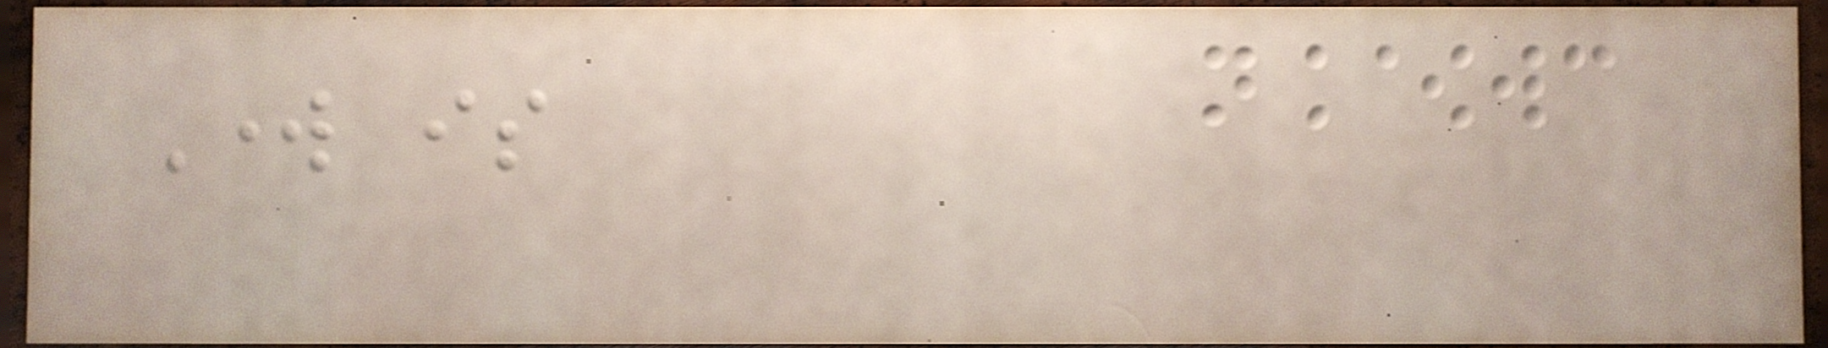Work is
